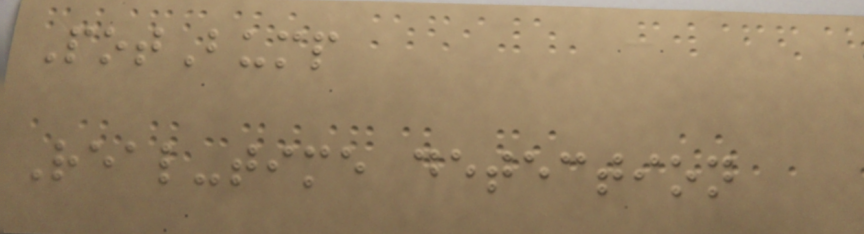PotBump
Real-time detection
